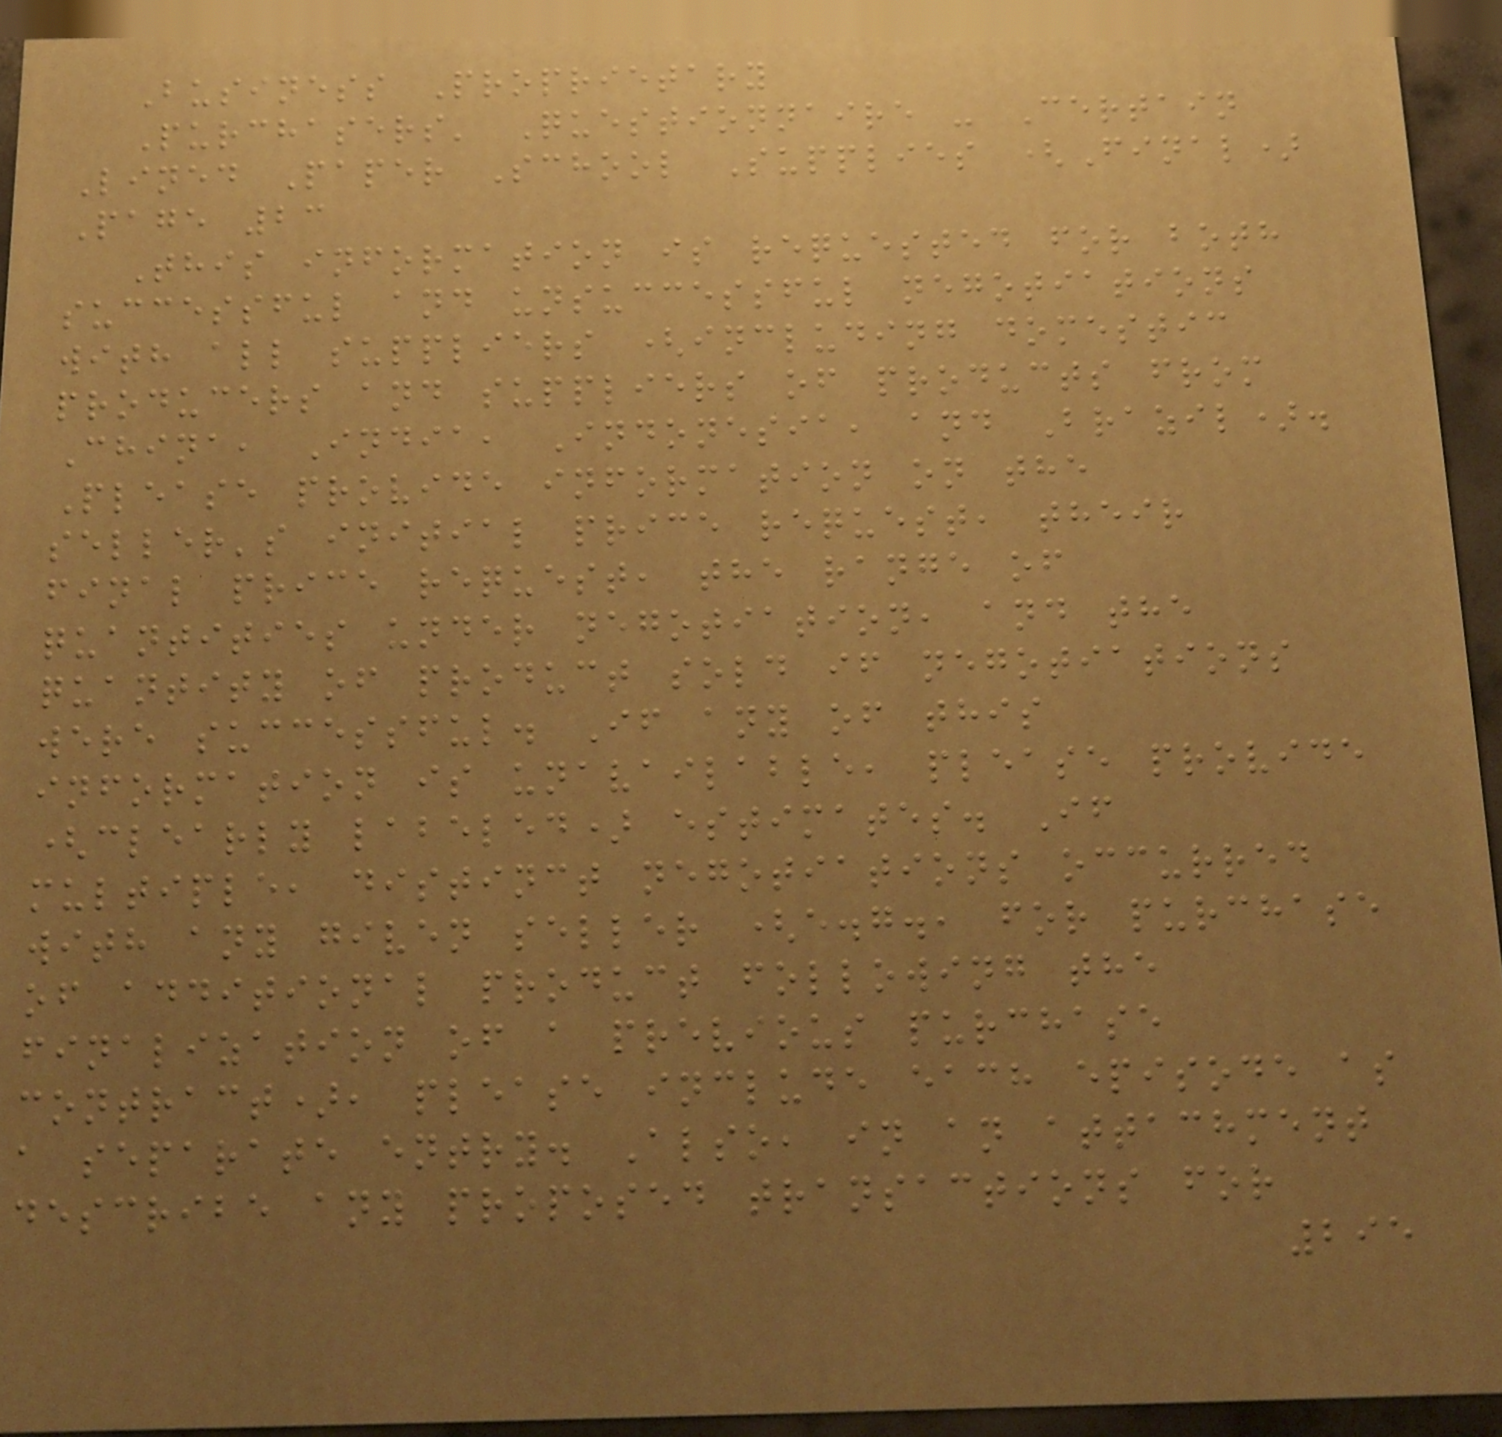Business Proprietary
Purchasers' Questionnaire - Certain
Lined Paper School Supplies (Final)
Page 23
This information is requested for both
successful and unsuccessful negotiations
with all suppliers (including domestic
producers and suppliers of products from
China, India, Indonesia, and Brazil).
Please provide information on the
seller's initial price request, their
final price request, the range of
quantities under negotiation, and the
quantity of product sold if negotiations
were successful. If any of this
information is unavailable, please provide
(clearly labeled) estimates. If
multiple, distinct negotiations occurred
with any given seller (e.g., for purchase
of additional product following the
finalization of a previous purchase
contract), please include each episode as
a separate entry. Also, in an attachment
describe any proposed transactions for
295
